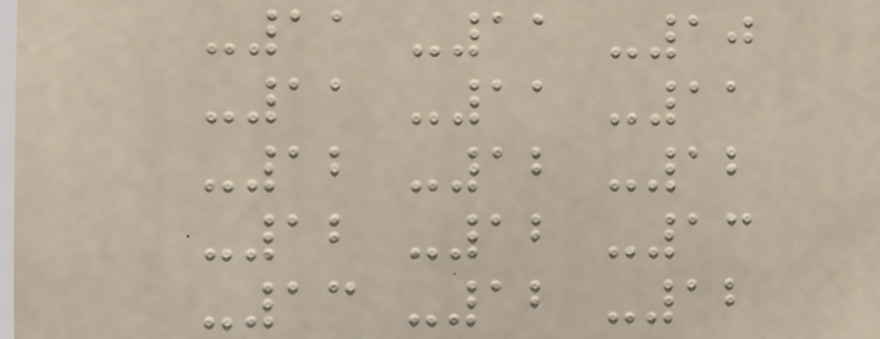-11 -11 -10
-11 -11 -11
-12 -12 -12
-12 -12 -13
-13 -12 -12
